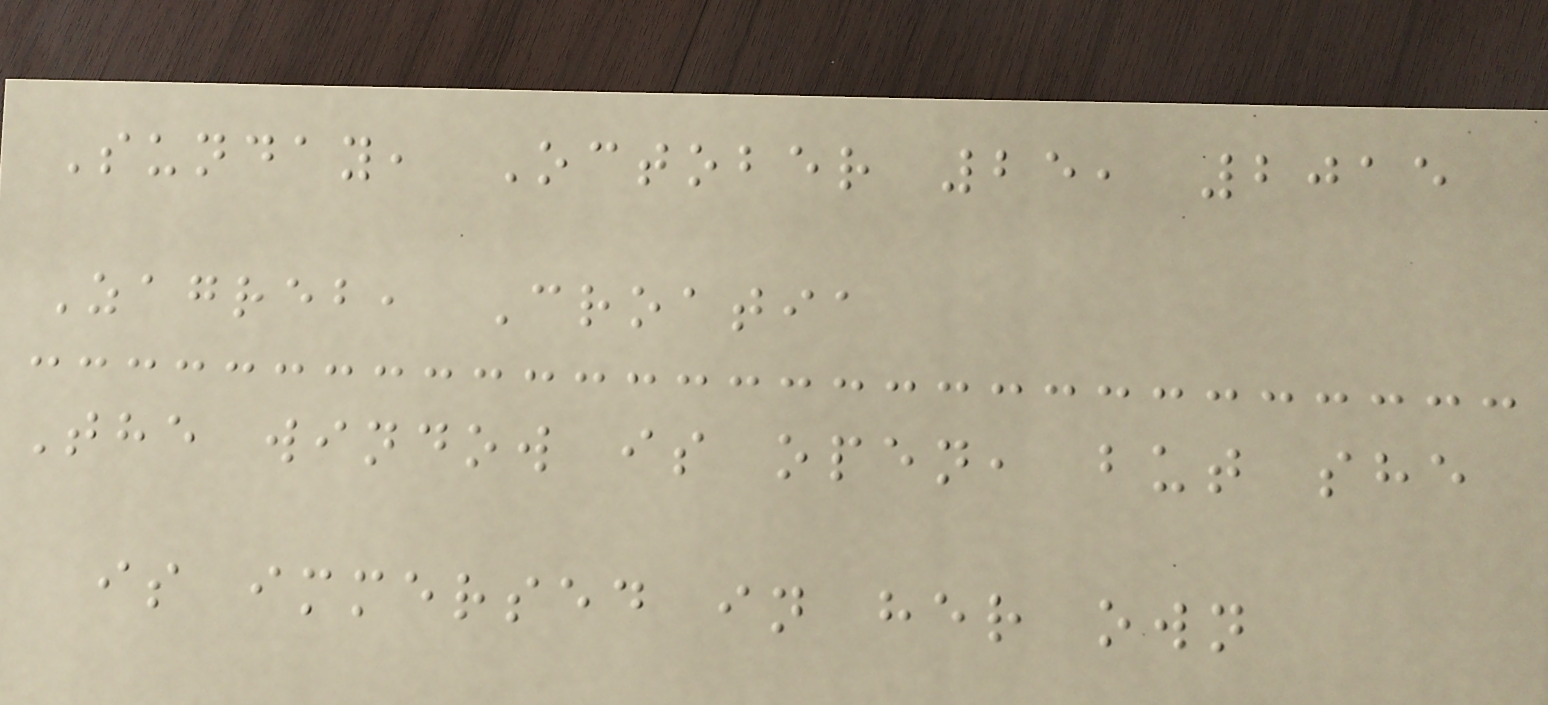Sunday, October 25, 2015
Zagreb, Croatia
The window is open, but she
is immersed in her own
